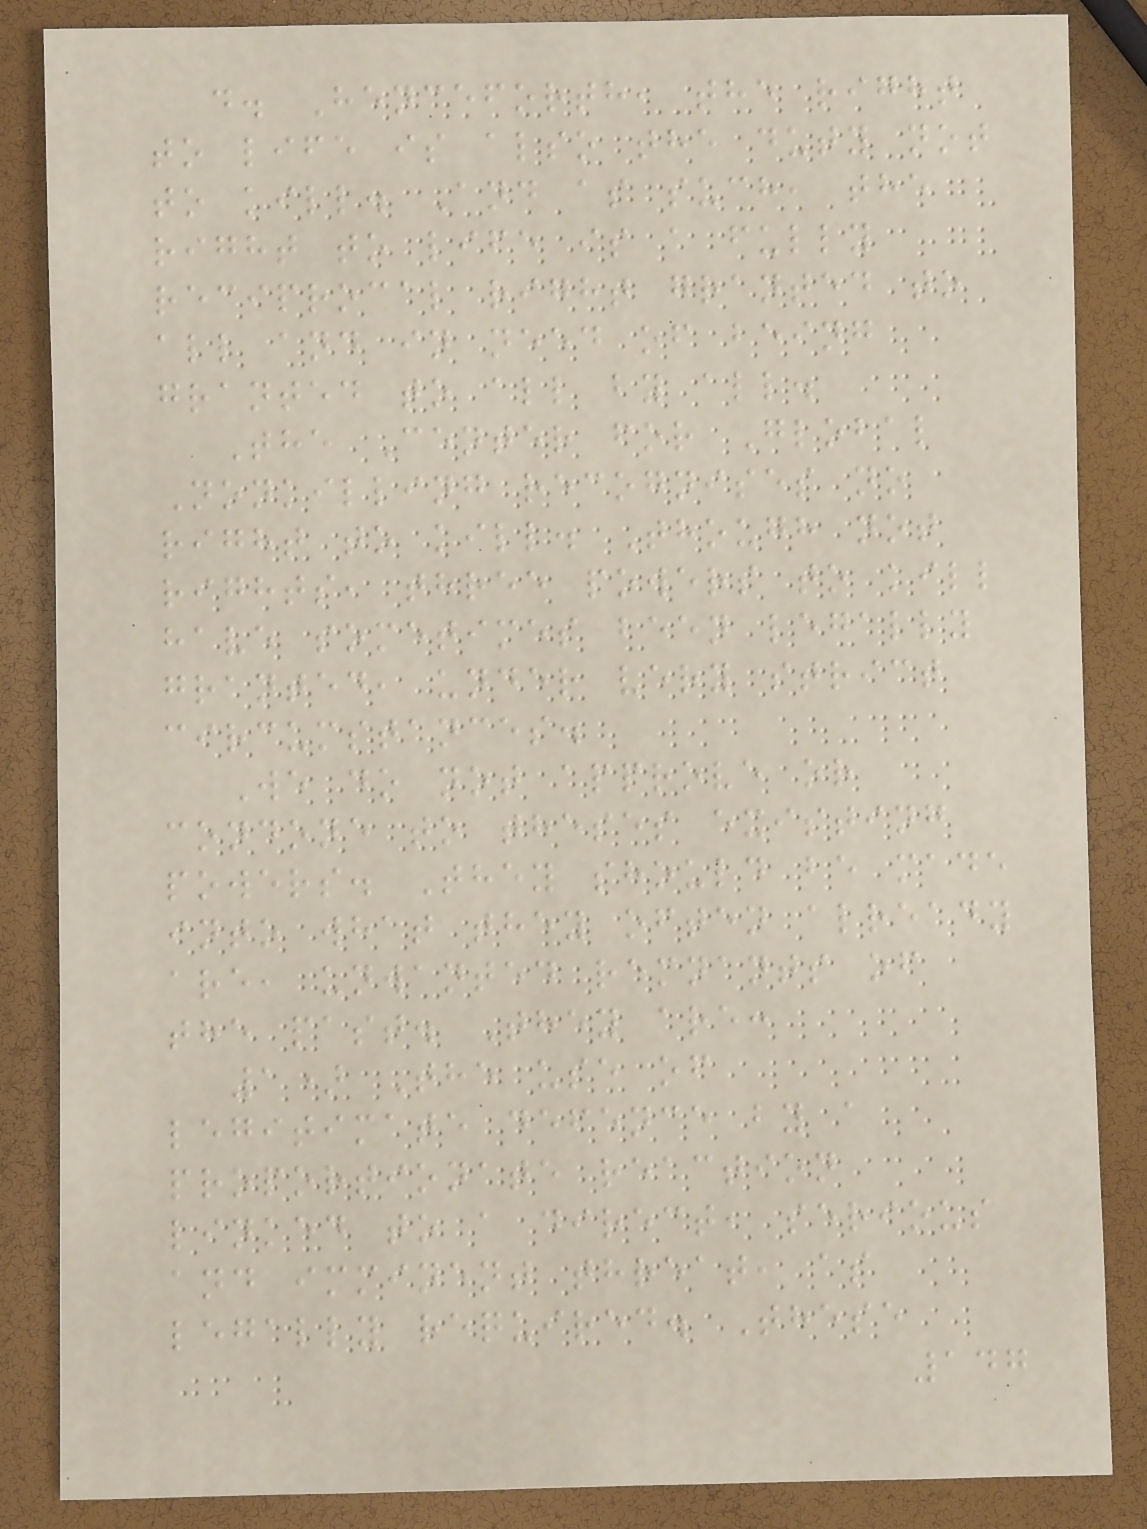d. Henceforth, the right
to life is also the duty not
to kill. And as such, the
right to life is a fully
reciprocal right granted to
all and in need of being
granted to all by all.
The Center for Global
Nonkilling recognises no
right to kill. Though not
rights, three powers to kill
have sometimes been legally
granted, under very strict
circumstances.
We do not approve or
condone to theses existing
powers. They should be made
into what they often already
are, unwanted remnants of
the past. They are:
1) The use of
legitimate defence by a
proportionate reaction
linked to a direct, serious
and imminent threat, as
legally required. These
147
